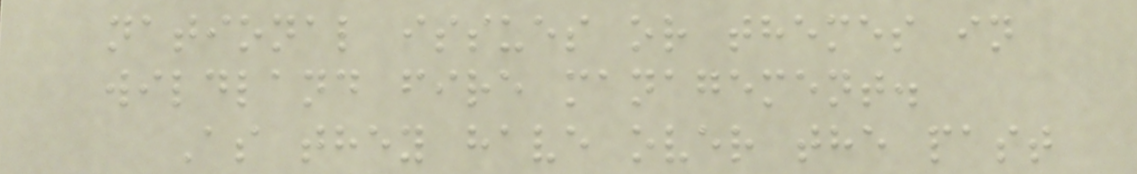national issues or themes in
wildland fire management.
As they have over the past
